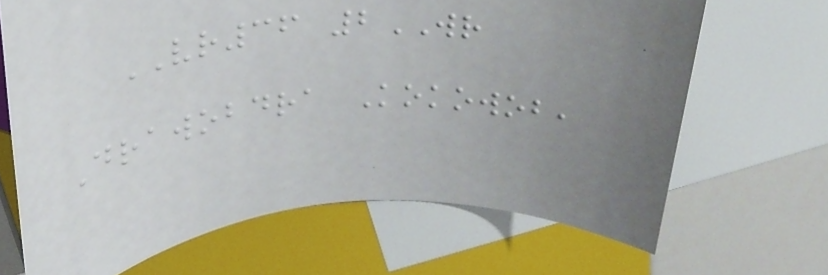VR36 2WR
Drawobdra Kokowob,
